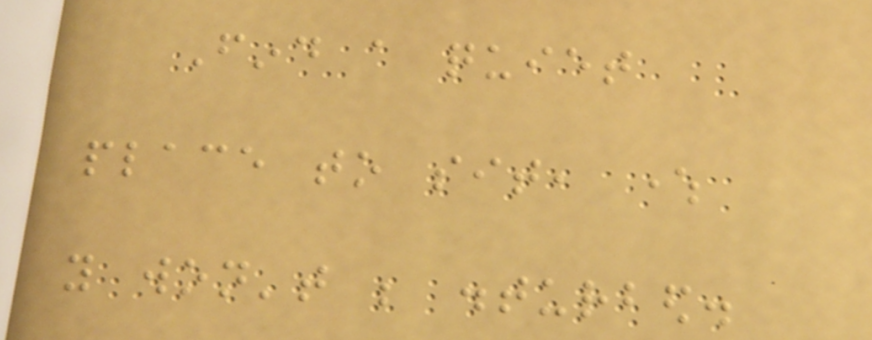Find a quiet
place to sit, where
you won't be disturbed.
